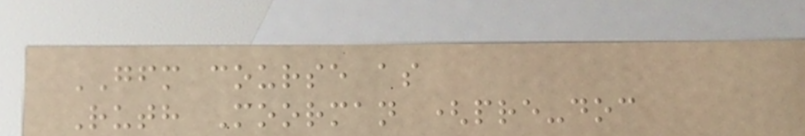GFM course as
Ruth Moorman (pre-doc
